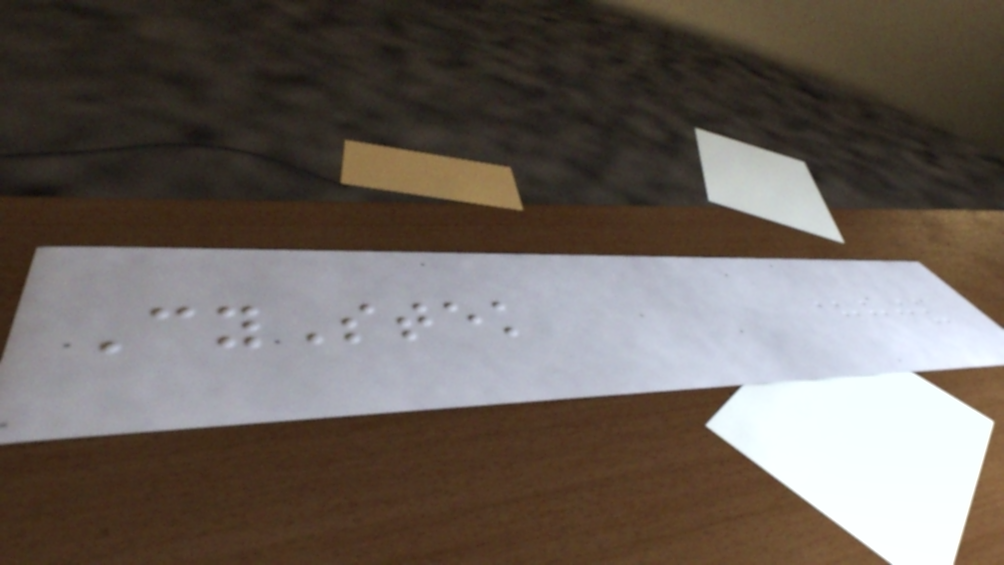CyStek
